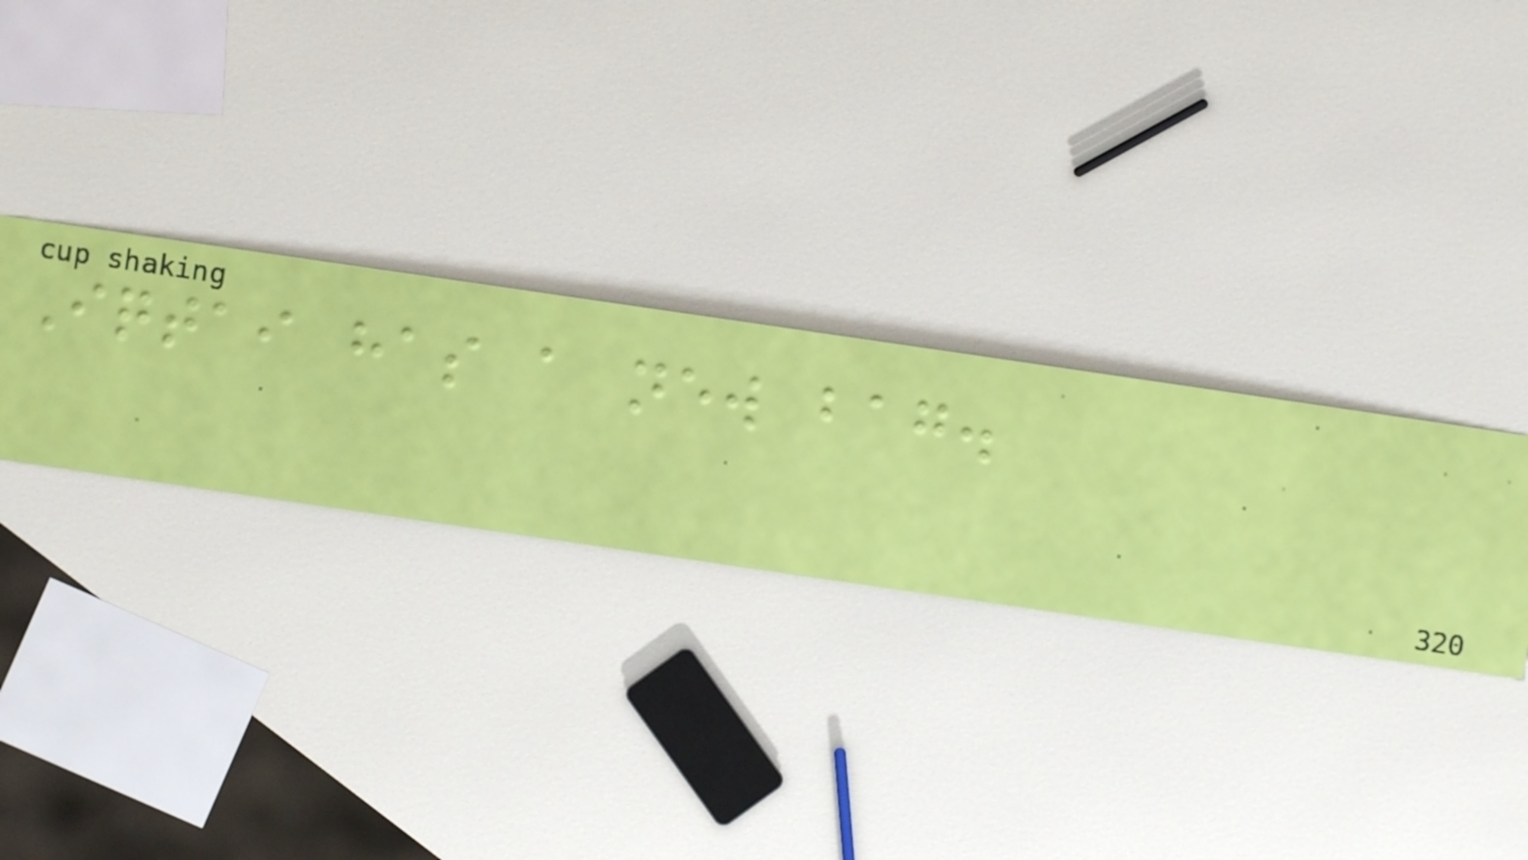Iqtai has a new bag.
